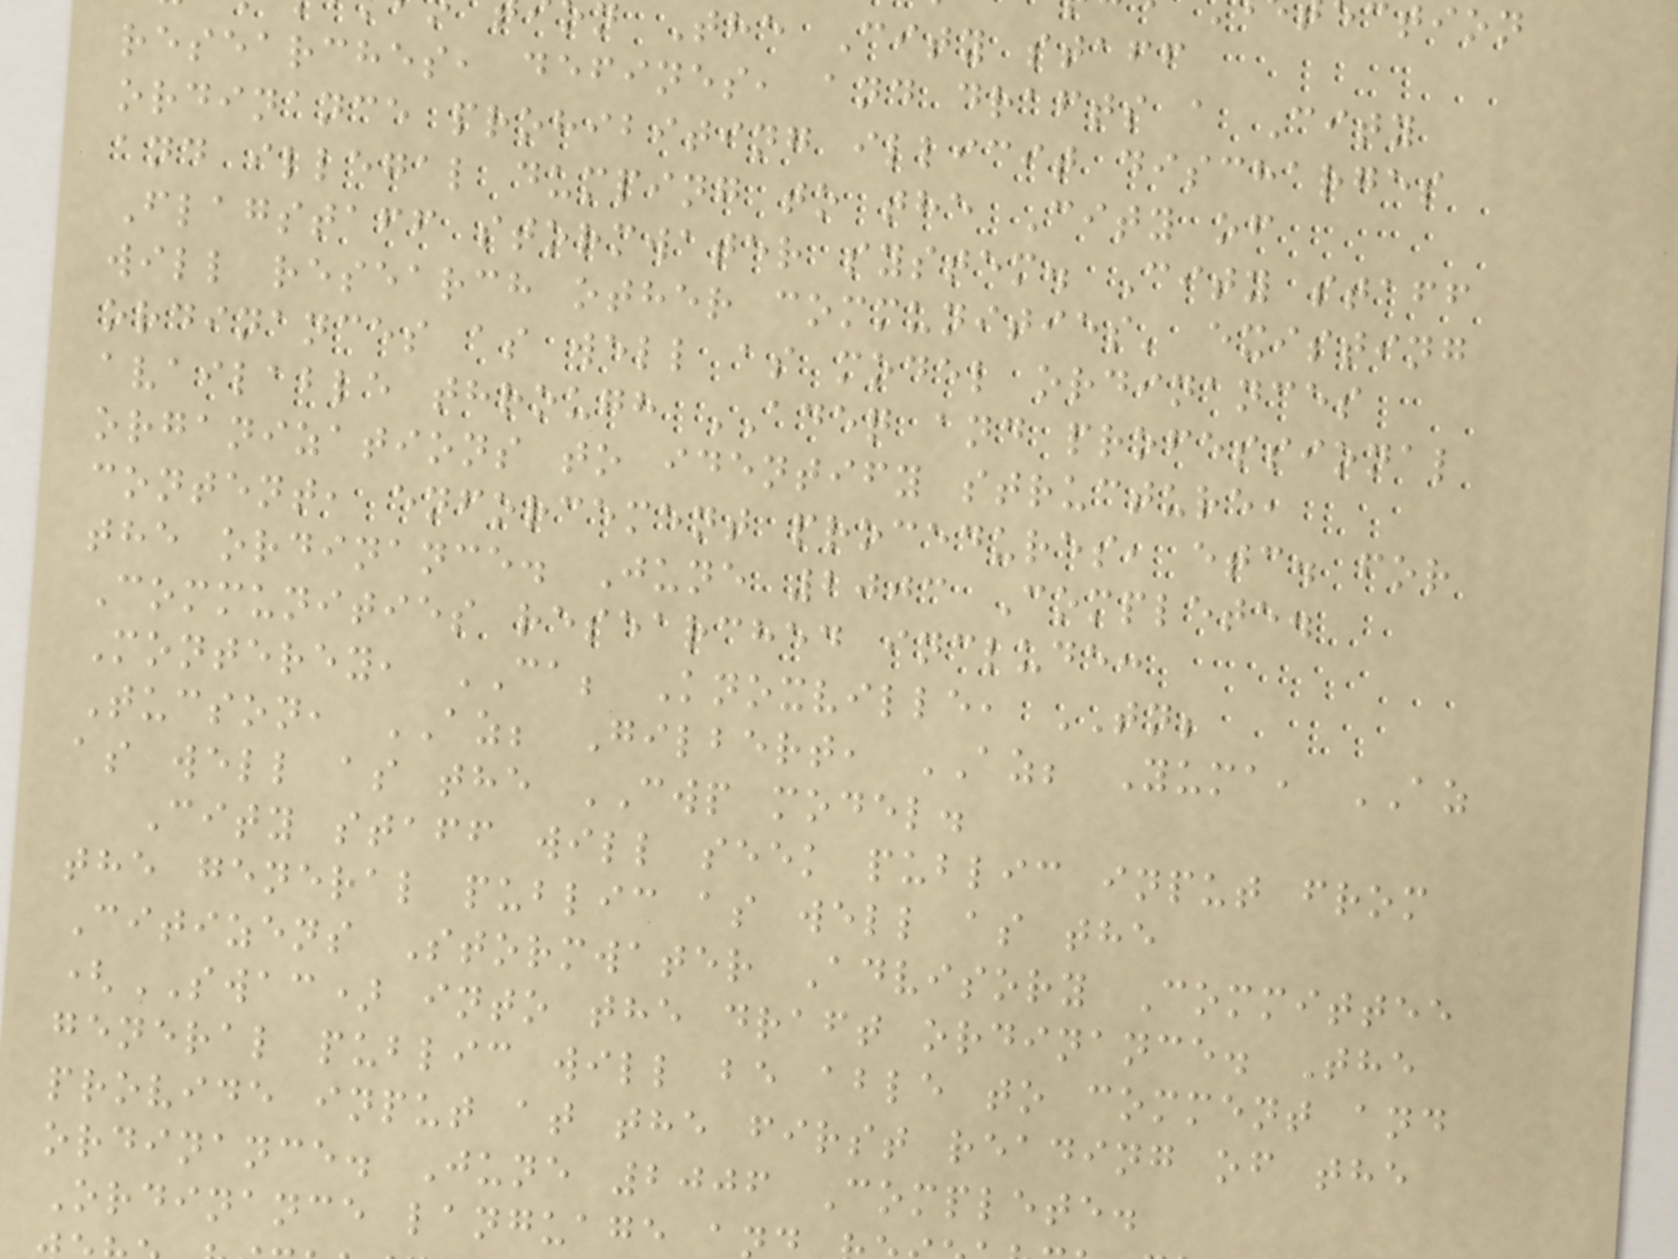n The City staff
researches, defines, and drafts a City
ordinance prohibiting illicit discharges
and illegal dumping to the City of
Flagstaff stormwater system. City staff
will research other communities' existing
ordinances as well as model ordinances
available through ADEQ and professional
organizations to identify structure,
content, enforcement procedures, etc. for
the ordinance. June 2003 Complete.
Communities researched include:
Monterey, CA; Knoxville, TN;
Tucson, AZ; Gilbert, AZ; Yuma, AZ
as well as the CWP model.
City staff will seek public input from
the general public as well as the
Citizens Stormwater Advisory Committee
(SWAC) into the draft ordinance. The
general public will be able to comment and
provide input at the first reading of the
ordinance. June 2006 Complete.
Ordinance language a
